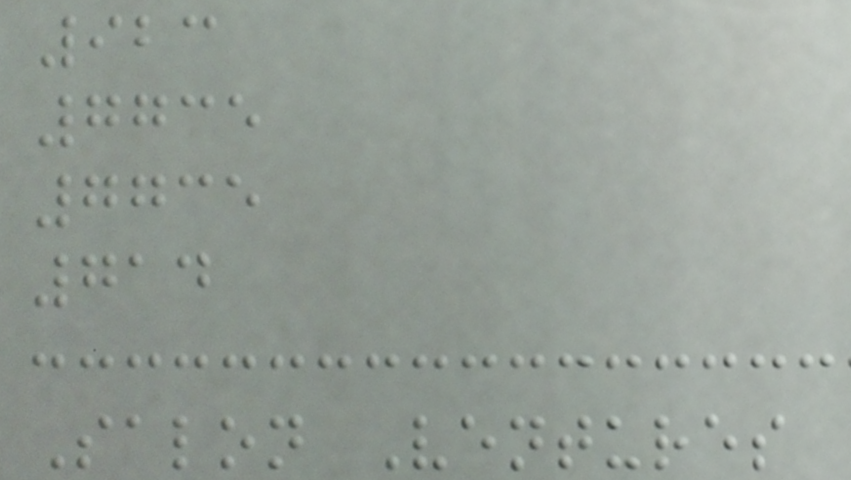923
7735
7735
714
Salon Ventures
